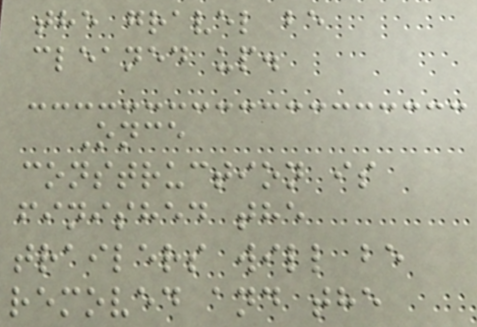the gravel be
cleaned up.
Once
construction is
finished the
trailers will be
removed and the
